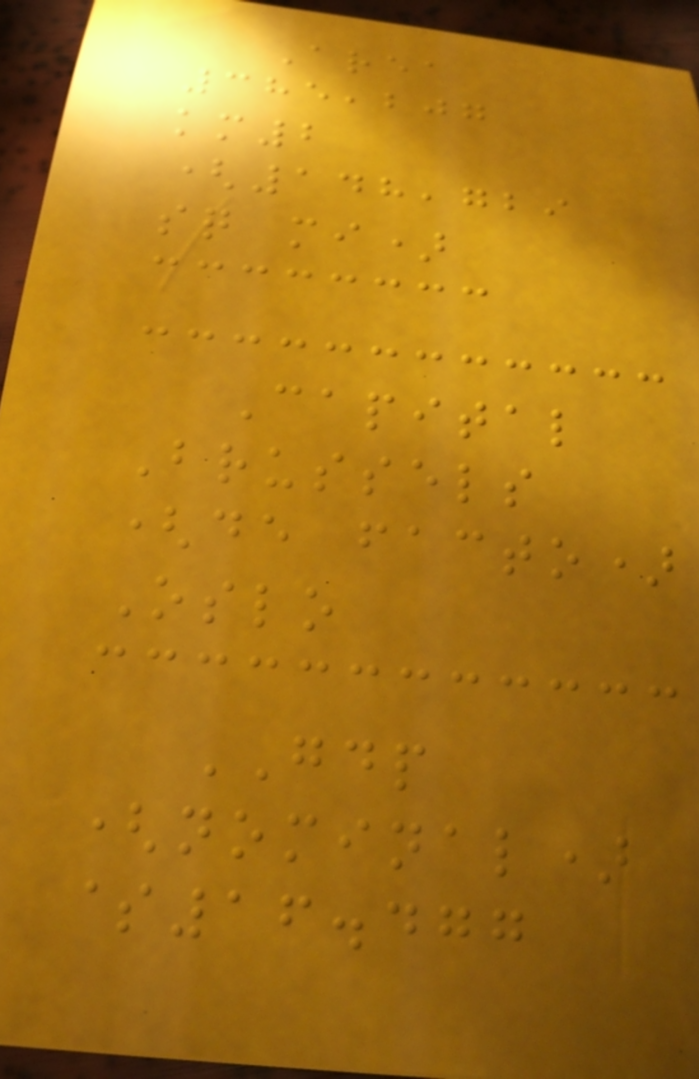Area
385,207
km2
(148,729
sq mi)
Capital
Brussels
(de facto)
Oslo
GDP
(nominal)
$16.477
